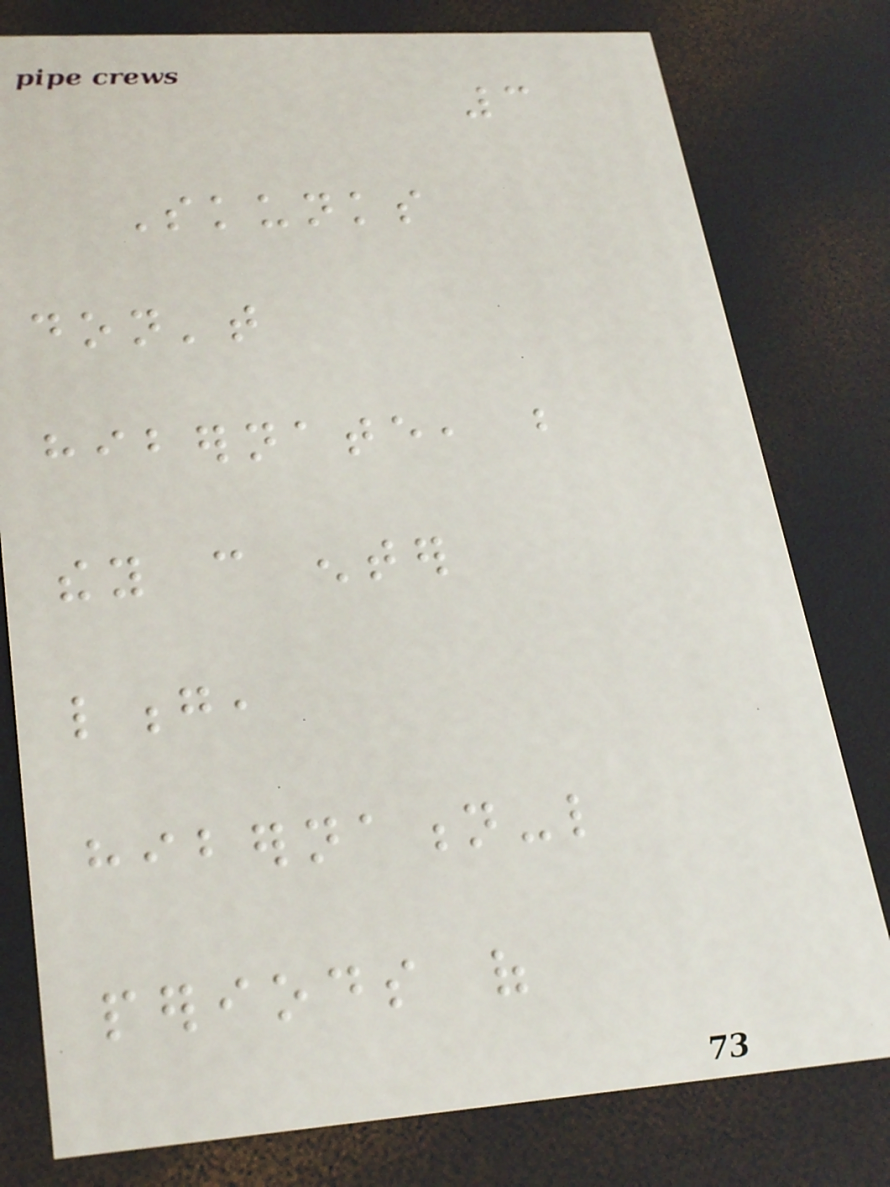3
Skunks
don't
hibernate, but
they can enter
long,
hibernation-like
periods of
